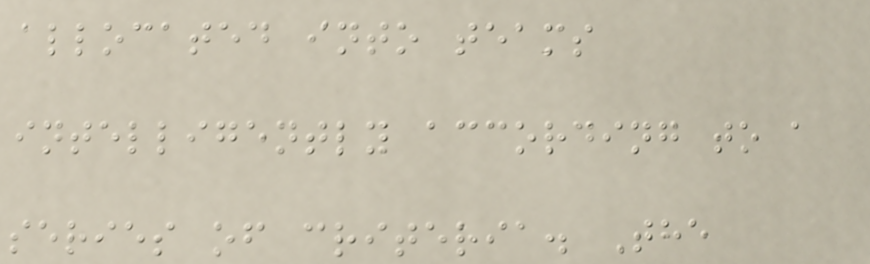allocated into teams
intelligently according to a
series of criteria. The
